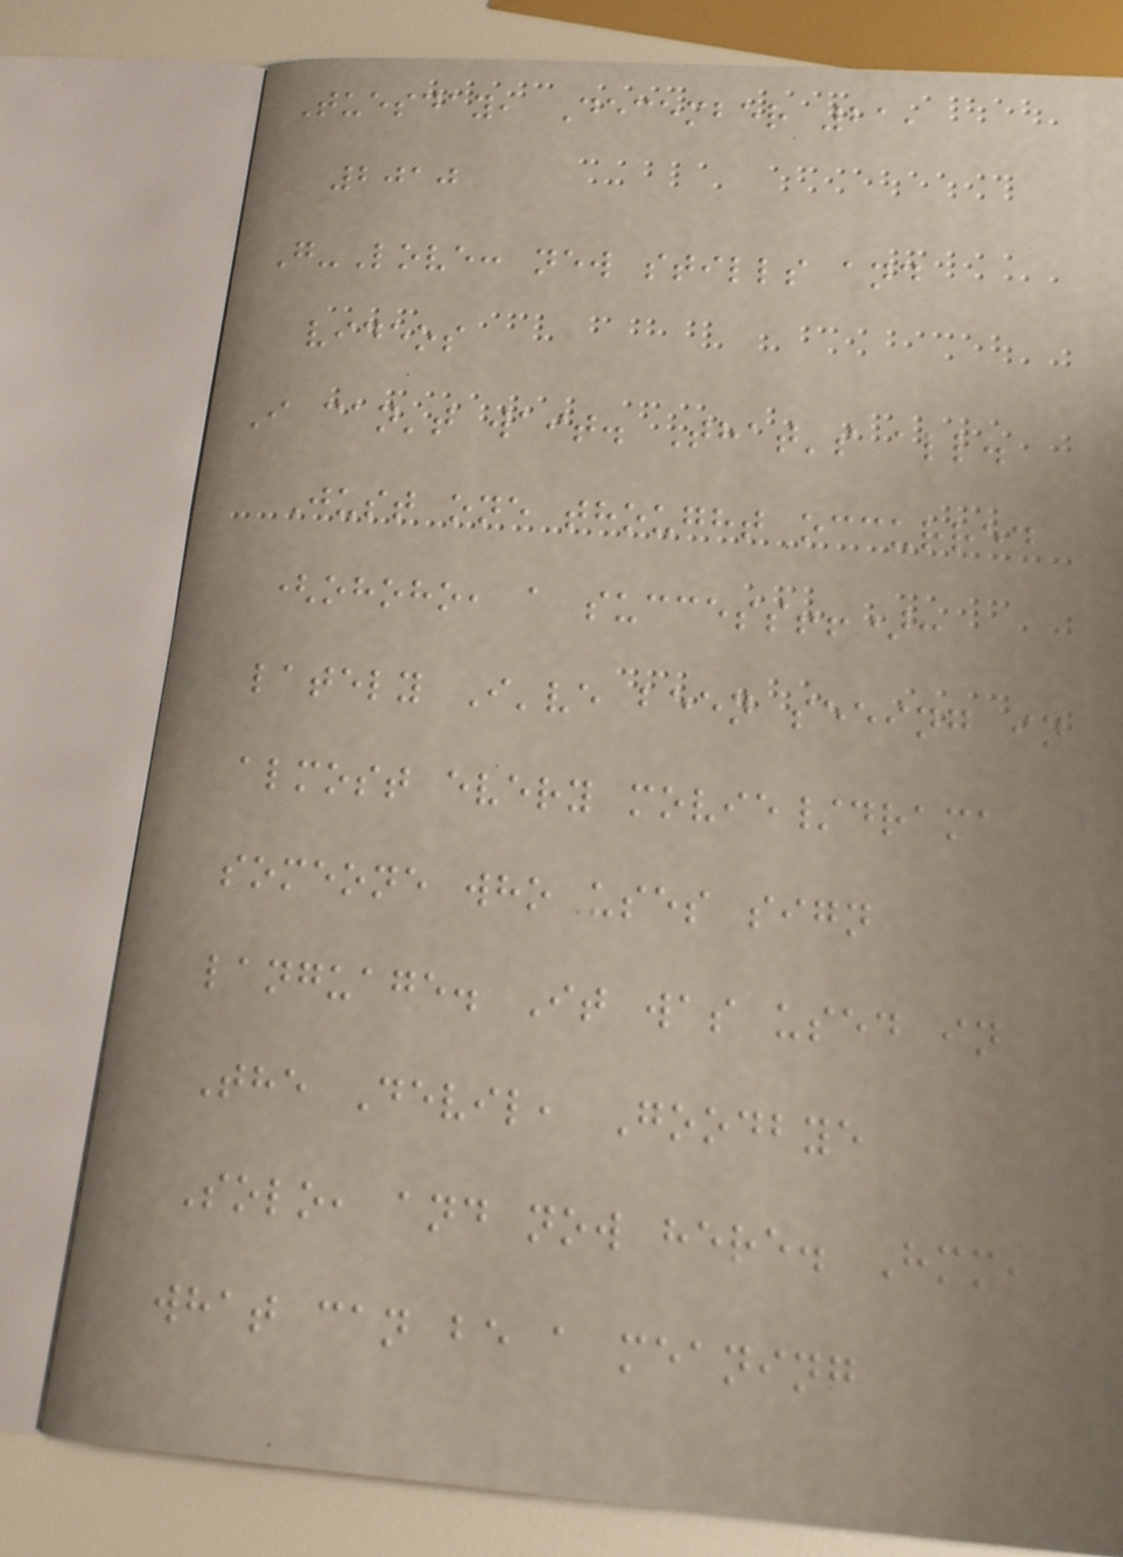Tuesday, December 21,
2010
G-Love: new stills and
videos
I can't wait. That's all.
Just one thought occurred
(ohoho, a success!!):
lately I've been seeing in
almost every movie/drama
someone who uses sign
language. It was used in
The Devil, Goodbye
Solo, and now here. Hmm,
what can be a meaning
